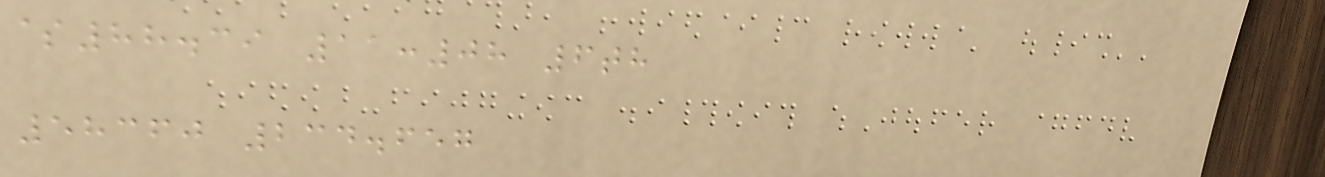$88.39 11:08 6th
58360 234.657
